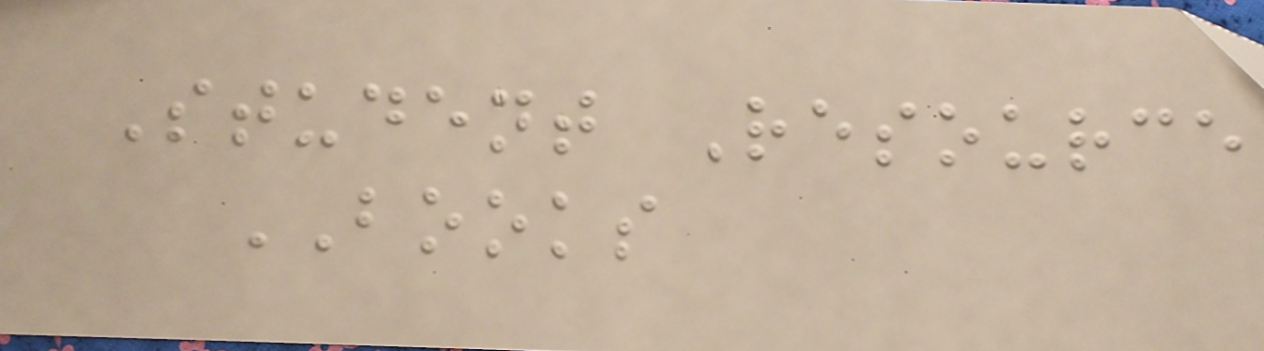Student Resource
BOOKS
